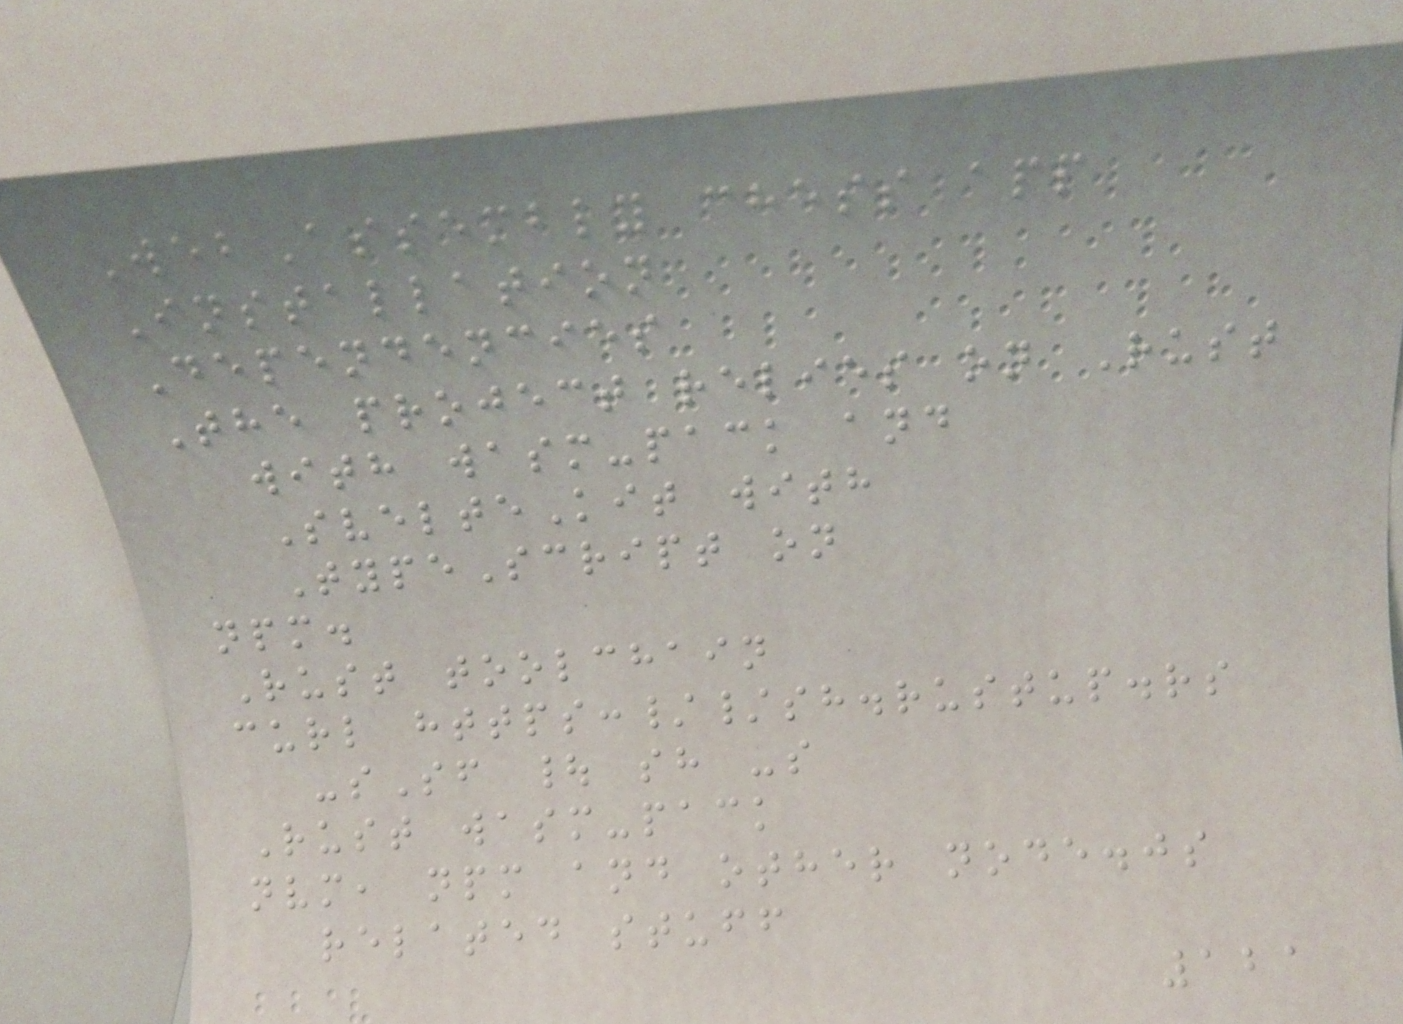WebAssembly chess app
Installation
Dependencies
The project relies on Rust
with wasm-pack and
SvelteKit with
TypeScript on
npm.
Rust toolchain
curl https://sh.rustup.rs
-sSf | sh -s
Rust wasm-pack
nvm, npm and other node.js
related stuff
121
